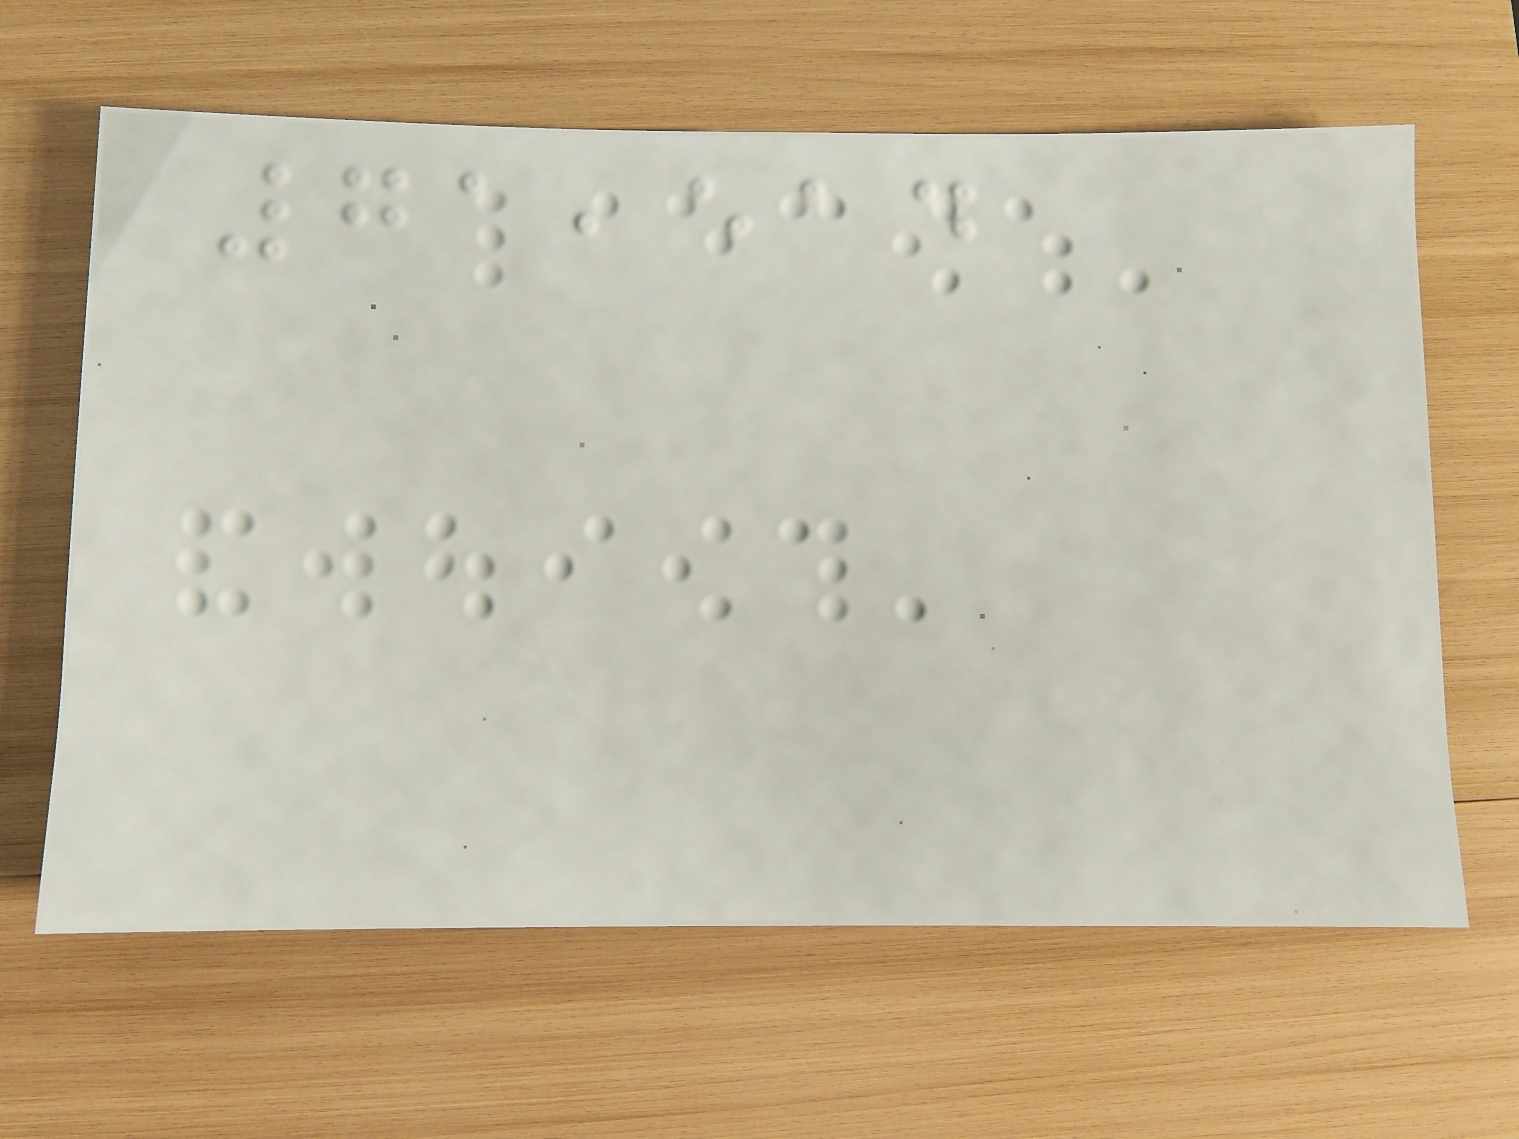71,514
